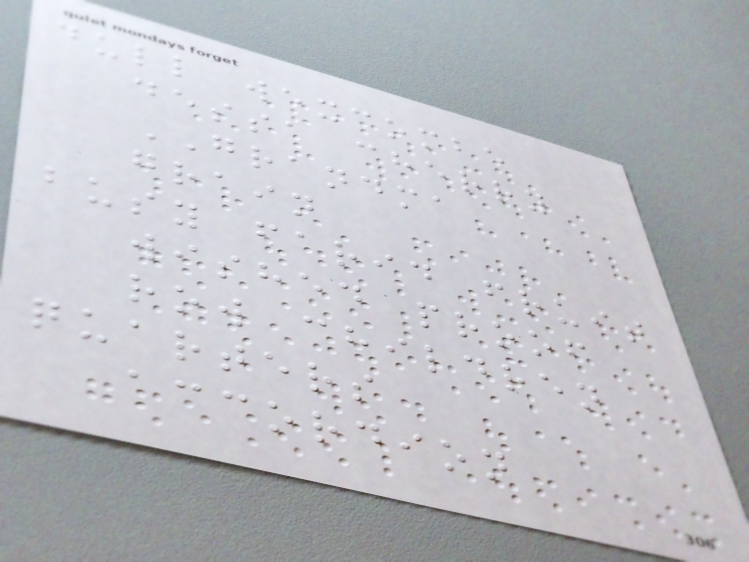dull wexcombe
dessa cherry
GRANDMA
grain
busy farid fruit
wished proof
row children
quarters
accordion
